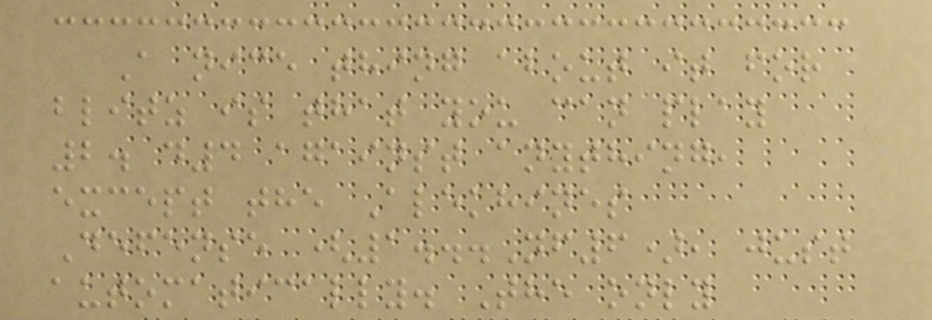A nice thing about it for
blitz is that you can play
2. d4 against anything,
except the Alekhines
Defense (1...Nf6), just
automatically. The only
